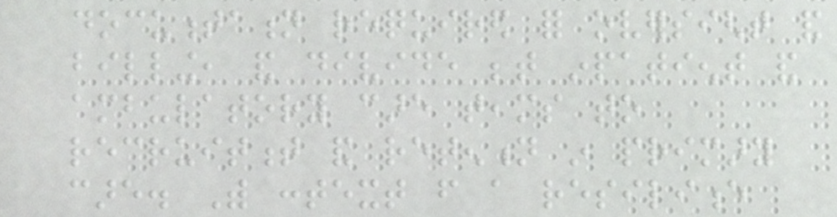documentation required for oversight and
billing, and divide between inpatient and
ambulatory care teams to
recruitment and retention in primary
care. With context from a resilience
